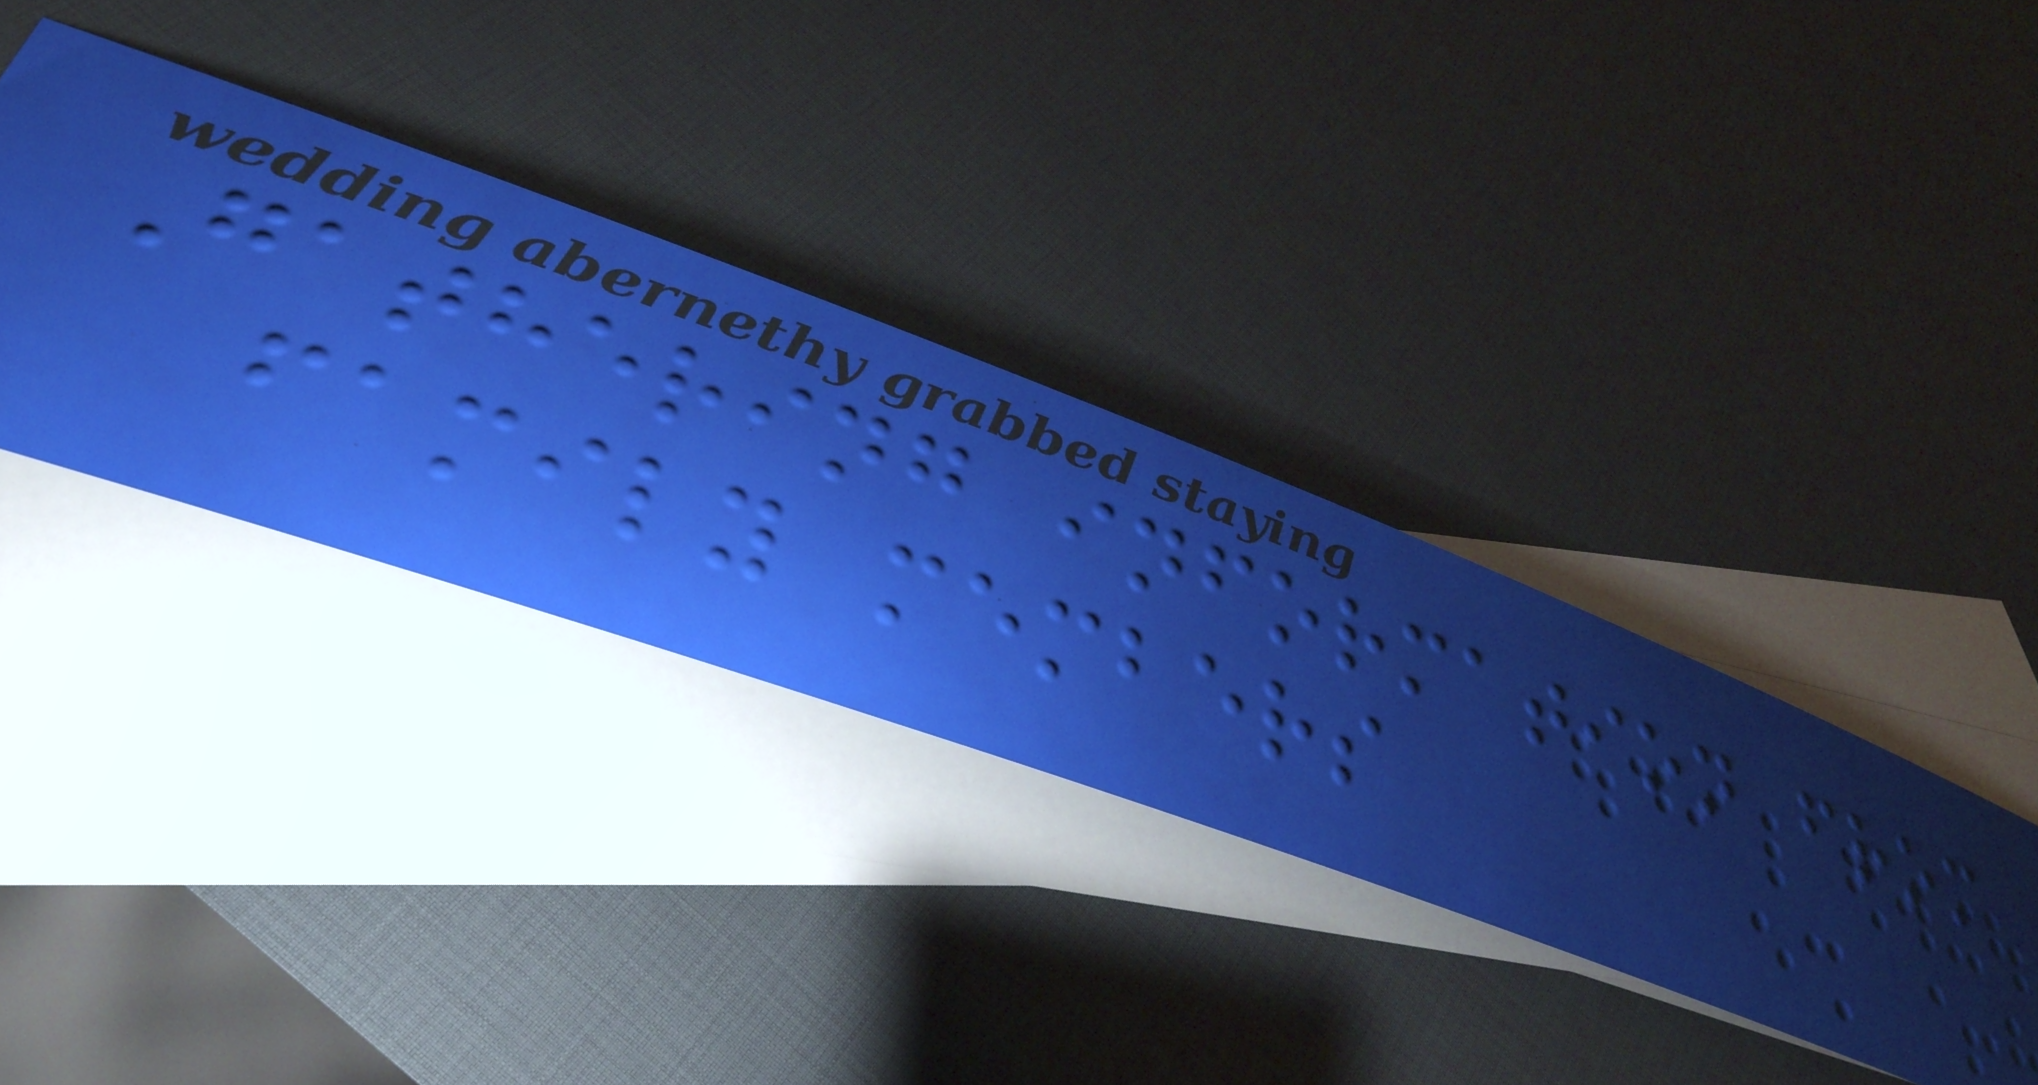Gathering information from
family members
